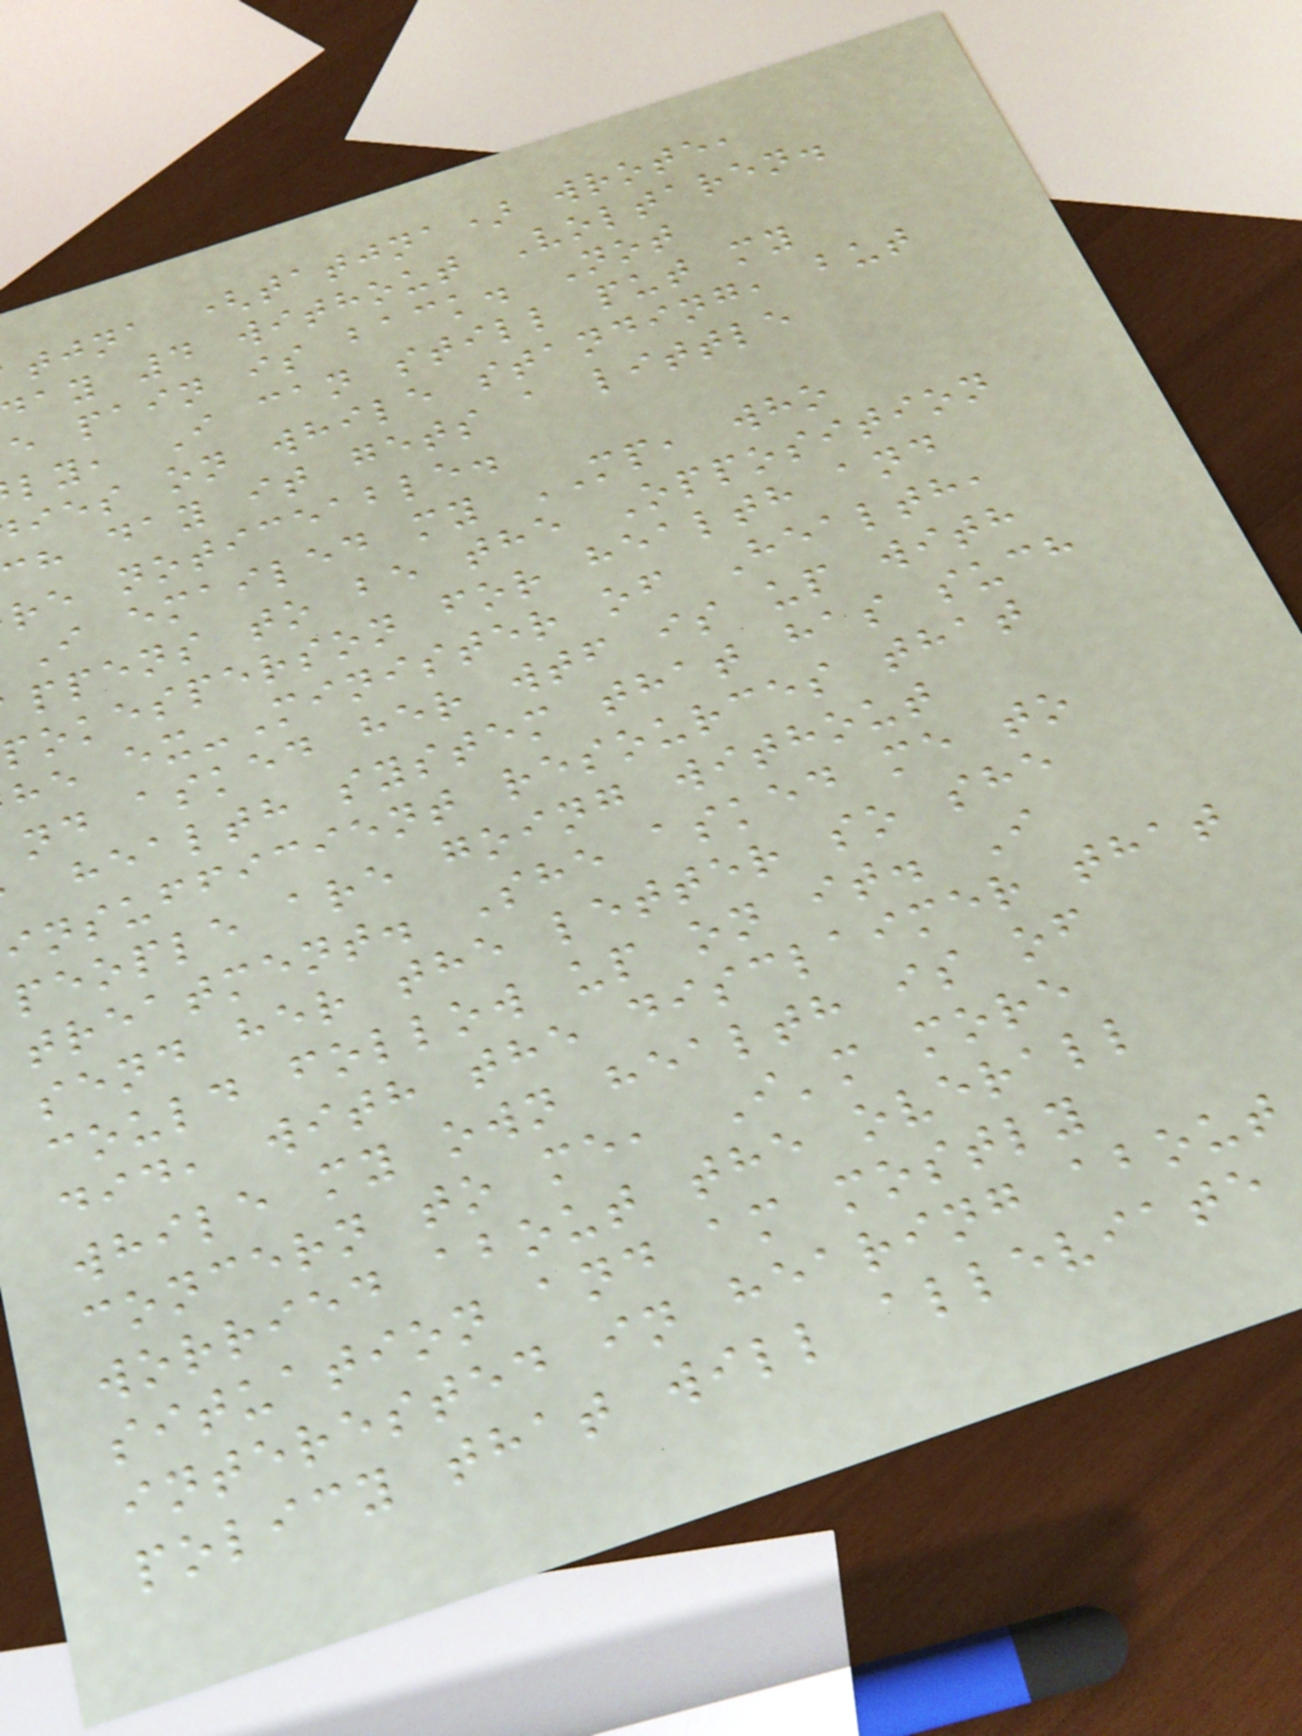tjna (tatjna) wrote,
ay 4 without Voltaren.
e pain is back. Not
ly, I can still put my
ies on while standing, but
ch day it gets a little
re noticeable.
I emailed my MP, who
ppens to be the Opposition
pokesperson for health and
he ex-Minister of Health,
nd asked her wtf is up with
health system that has such
insufficient resources that
people are going without
treatment. She asked me to
send her the letter so she
could follow up on it. I
did, with the disclaimer that
while my own health is of
concern to me, I'm more
worried about the overall
situation and am mostly
interested in hearing about
policy that will alleviate
